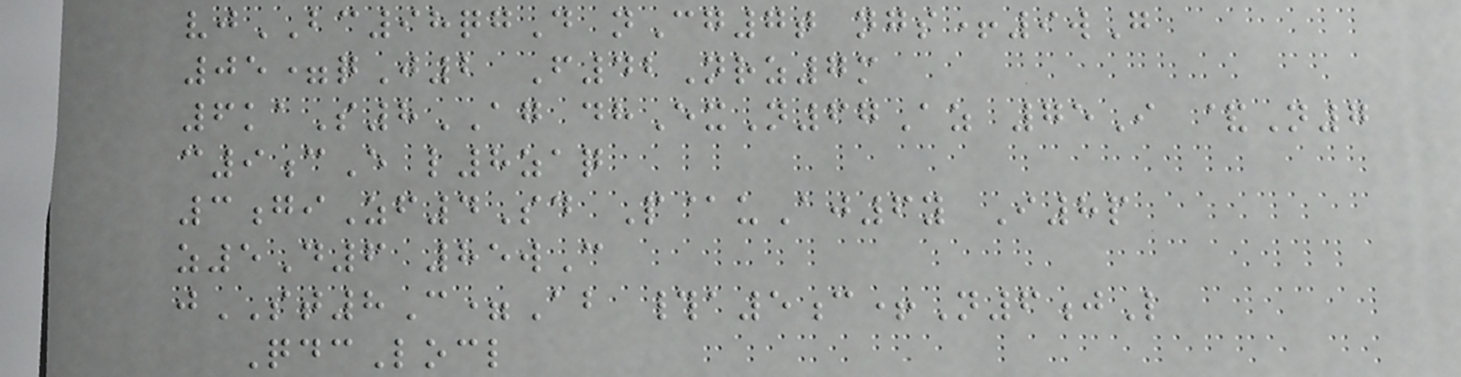vjBC98qgD nCg7t ngs+9wG
05=qJ2 F42Nrz7m
6kaS8AG dhExN67Az 75I &N7
c9cE l8zaq
3giZf4Sd P@uAj6y I8p
z5D6 85wC
jST8C=Ab #a5c+N6jL
QdcLocl
